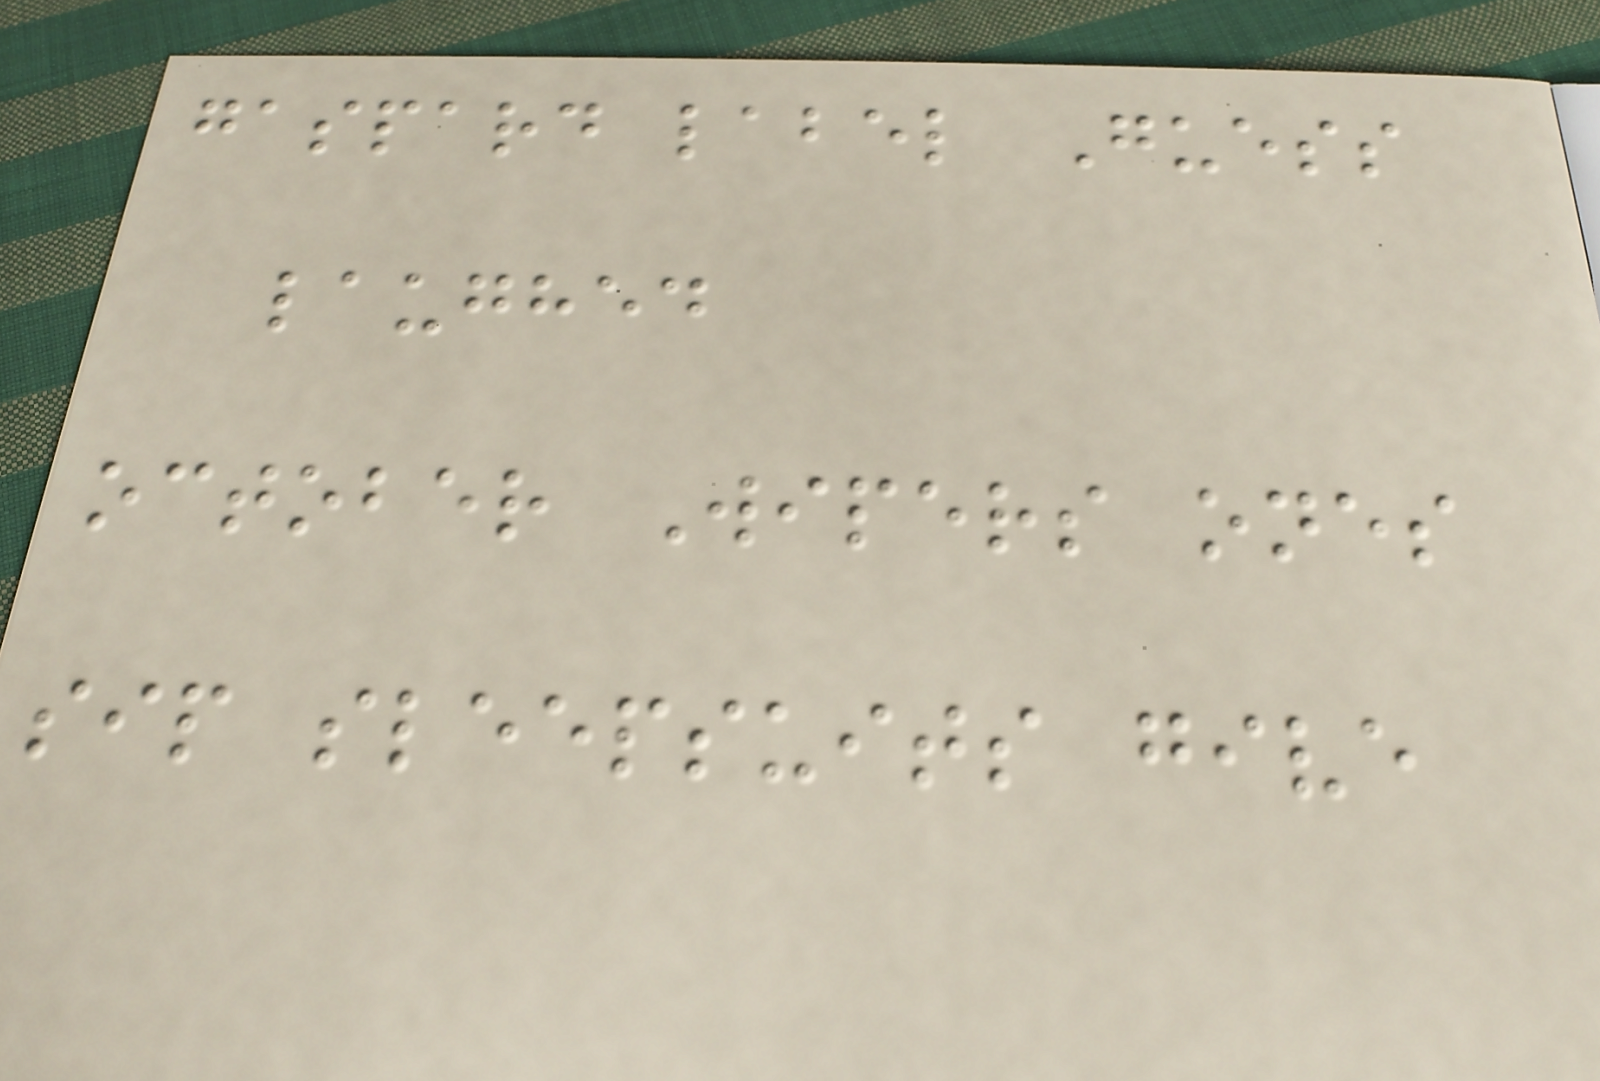gaspard label Guess
laughed
october Wipers ones
sip sleepsuits give
